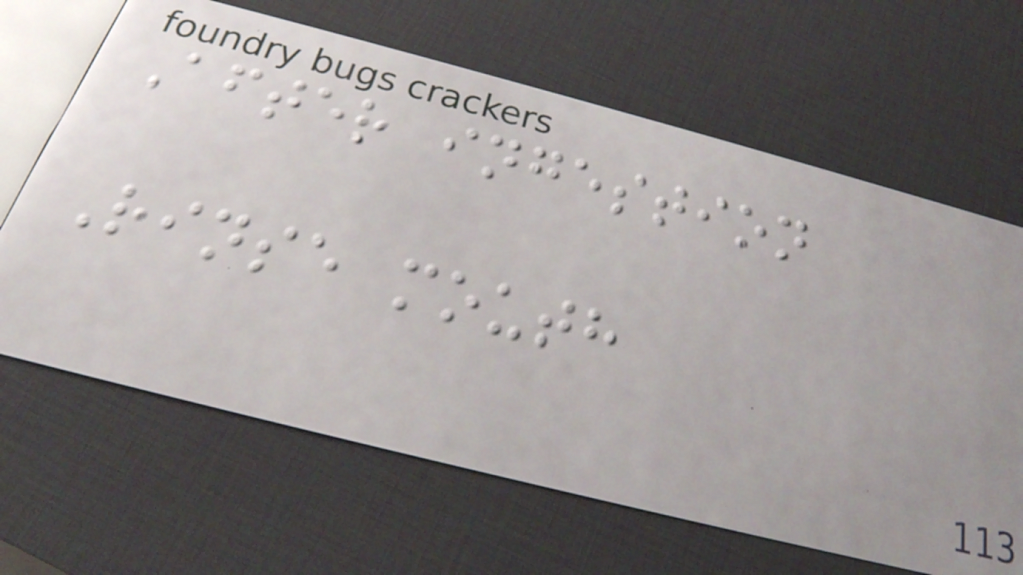After ingestion
Rinse mouth
